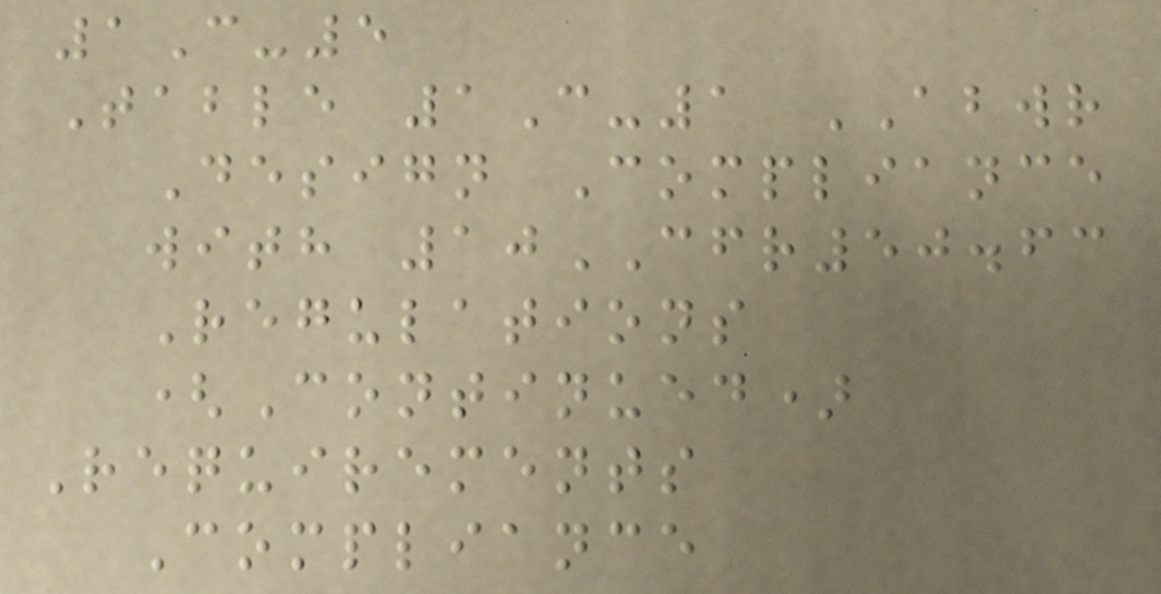1C-5
Table 1C-1 ABWR
Design Compliance
with 10CFR50.63
Regulations
(Continued)
Requirements
Compliance
